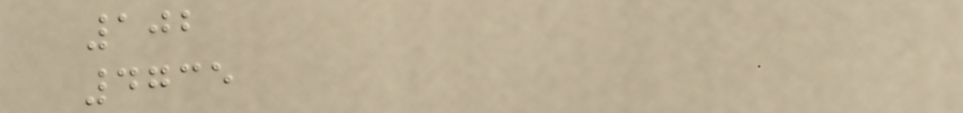102
4735
